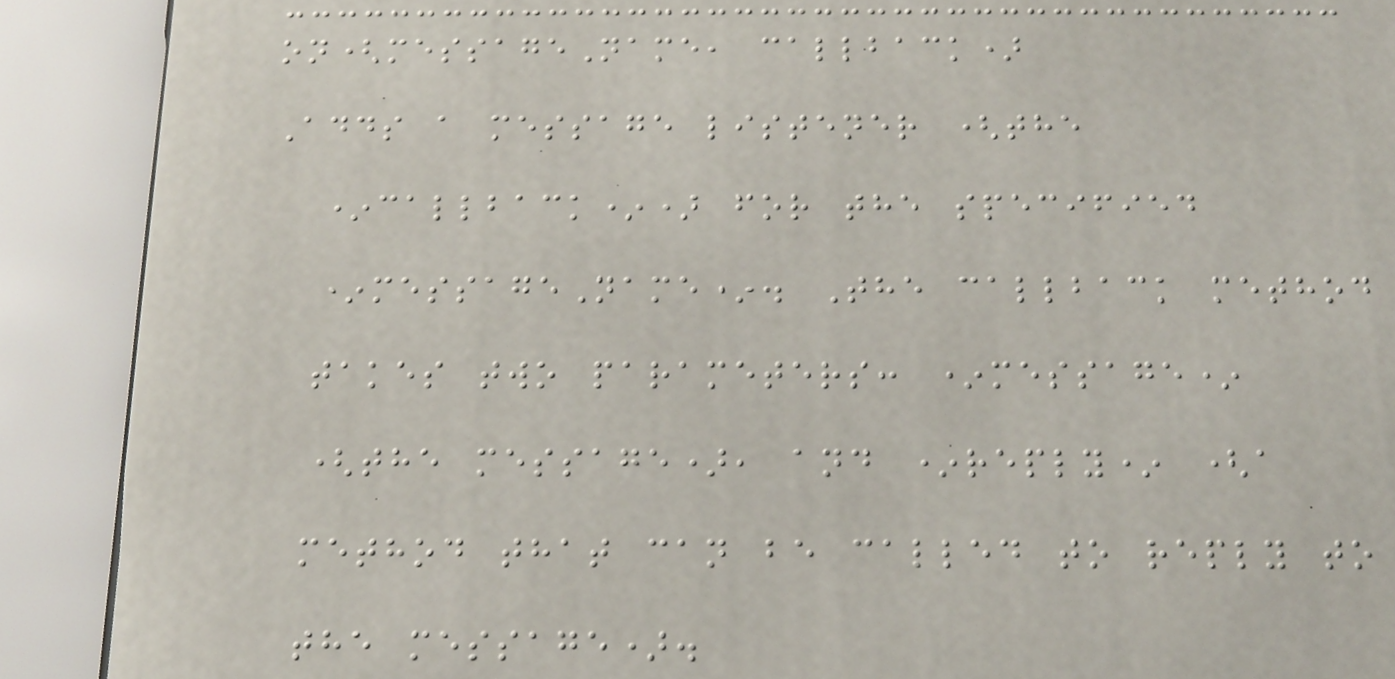on(messageName, callback)
Adds a message listener (the
*callback*) for the specified
*messageName*. The callback method
takes two parameters: *message*
(the message), and *reply* (a
method that can be called to reply to
the message).
